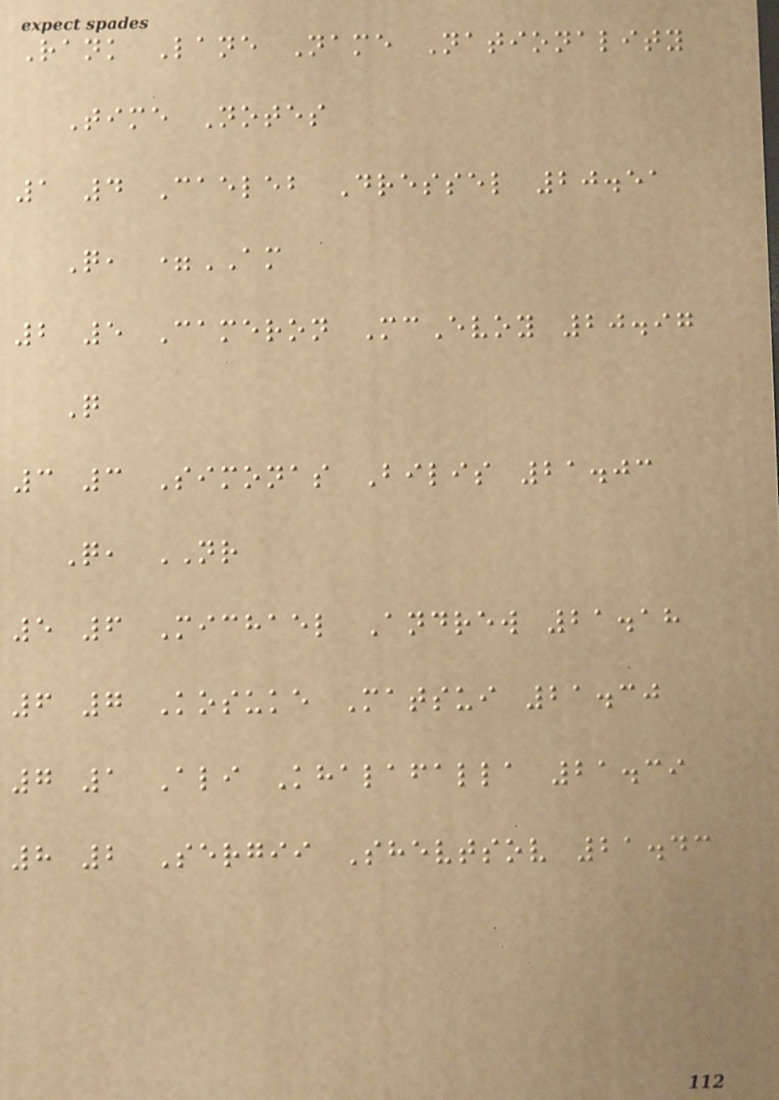Rank Lane Name Nationality
Time Notes
1 4 Caeleb Dressel 20.51
Q, =AM
2 5 Cameron McEvoy 20.97
Q
3 3 Simonas Bilis 21.03
Q, NR
5 6 Michael Andrew 21.18
6 7 Kosuke Matsui 21.30
7 1 Ali Khalafalla 21.39
8 2 Sergii Shevtsov 21.43
